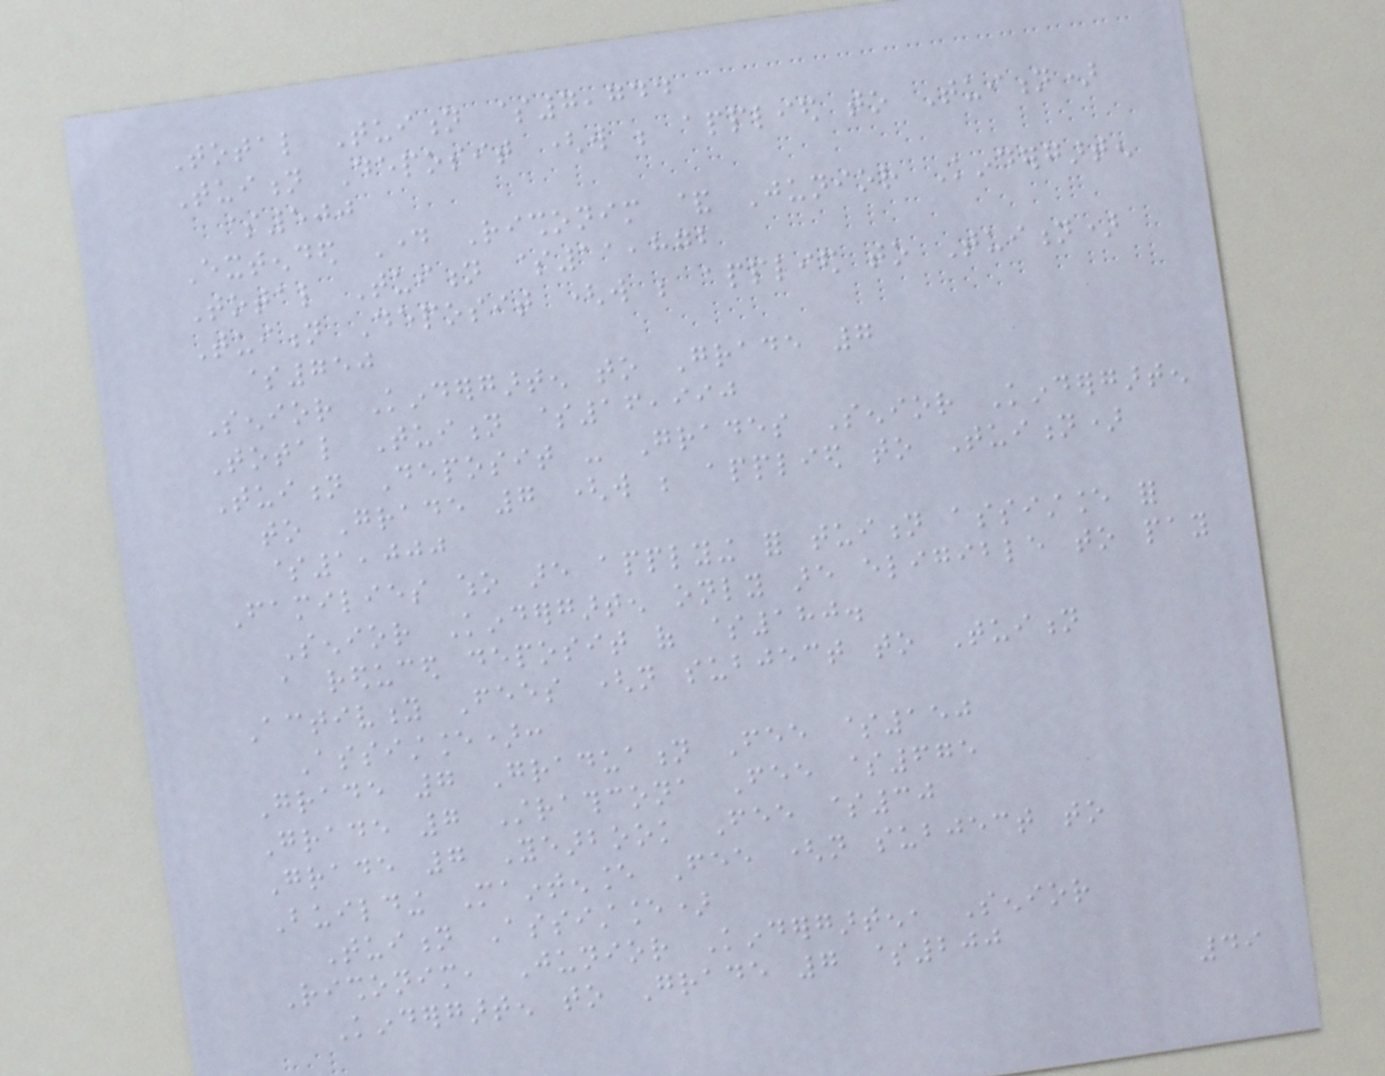Total Tuition $7,744
Tuition Deposit (will be applied to Tuition)
$500
Extended Day Rishonim & Junior Kindergarten
Total Tuition $11,872
Tuition Deposit (will be applied to Tuition)
$750
Senior Kindergarten to Grade 7
Total Tuition $16,990
Tuition Deposit - Grades Senior Kindergarten
to Grade 7 (will be applied to Tuition)
$1,000
Families who are applying for tuition assistance for
Senior Kindergarten only are eligible to pay
a reduced deposit of $180.
Activity Fees (not subject to Tuition
Assistance):
Grade 7 Graduation Fee $150
Grade 7 Strathcona Fee $675
Grade 7 Yearbook Fee $30
Building Maintenance Fee (not subject to
Tuition Assistance)
Rishonim, Junior Kindergarten, Senior
Kindergarten to Grade 7 $200
49
